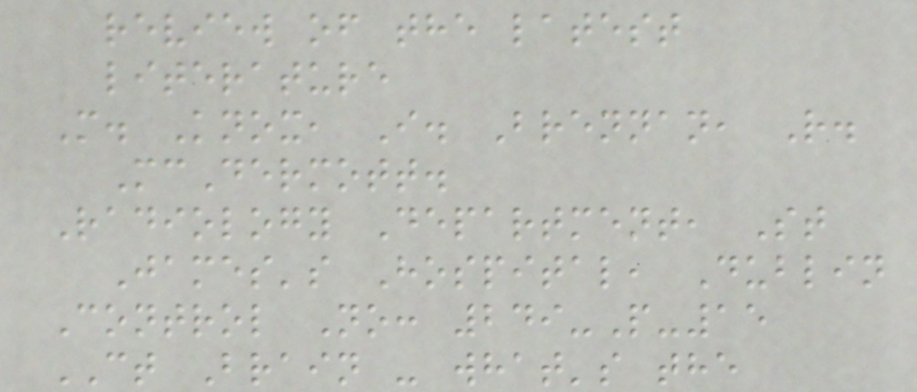review of the latest
literature
M. Knox, I. Brennan, R.
McDermott.
Radiology Department, St
James's Hospital, Dublin
Control No: 249-P-15
CT Brain - what's the
